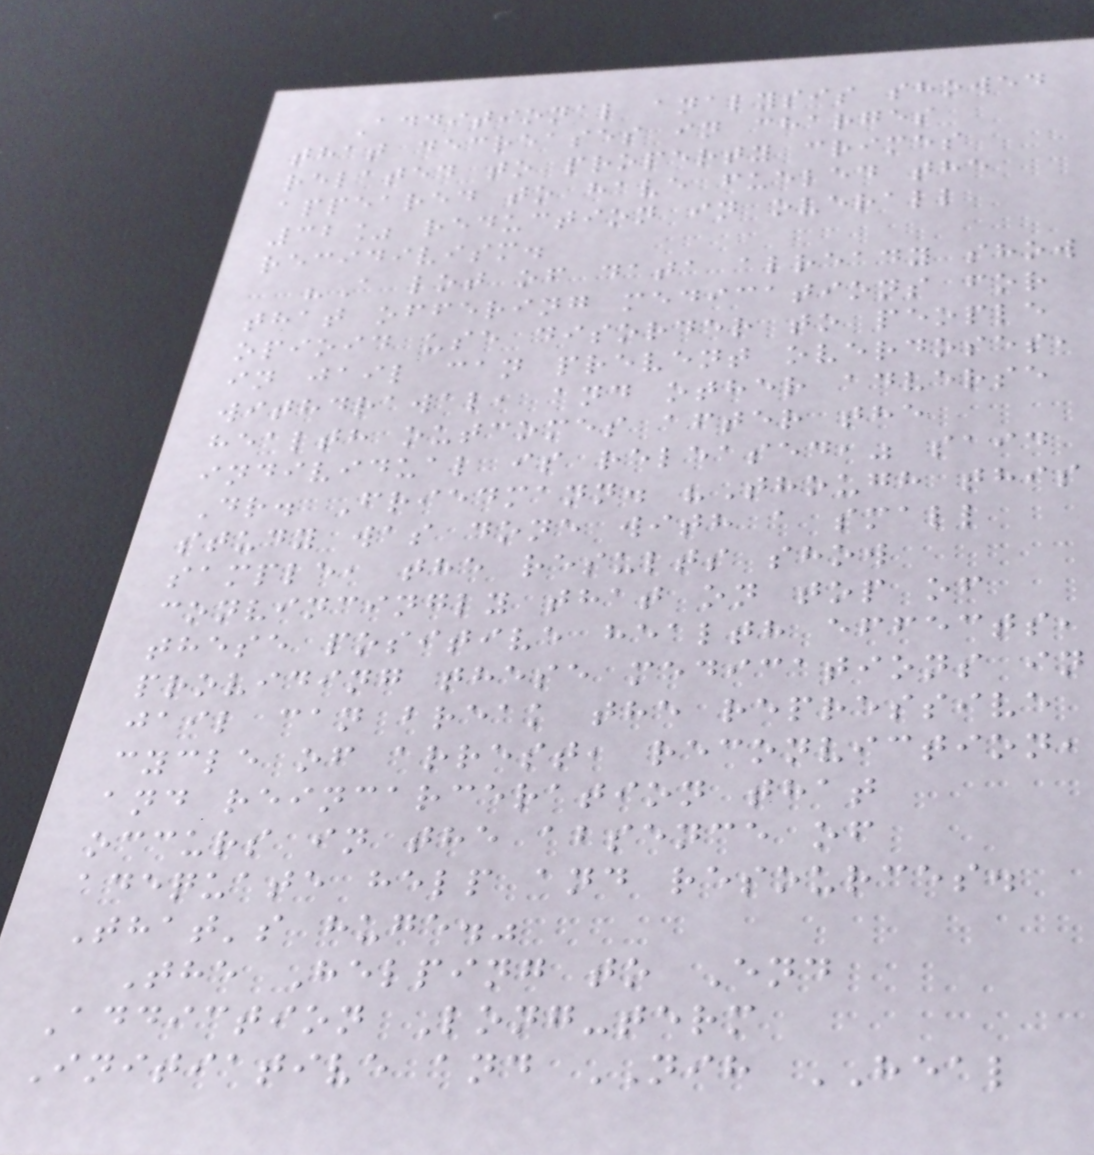Additional analysis showed
that decreases in charges
related to property crimes
appeared to have fueled the
32% reduction in overall
recidivism.
"A lot of data already show
that offering medications for
opioid use disorder to people
in jail can prevent overdoses,
withdrawal, and other adverse
health outcomes after the
individual is released," said
Dr. Friedmann. "Though this
study was done with a small
sample, the results show
convincingly that on top of
these positive health effects,
providing these medications in
jail can break the repressive
cycle of arrest, reconviction,
and reincarceration that
occurs in the absence of
adequate help and resources.
That's huge."
The Helping to End
Addiction Long-term
Initiative and NIH HEAL
